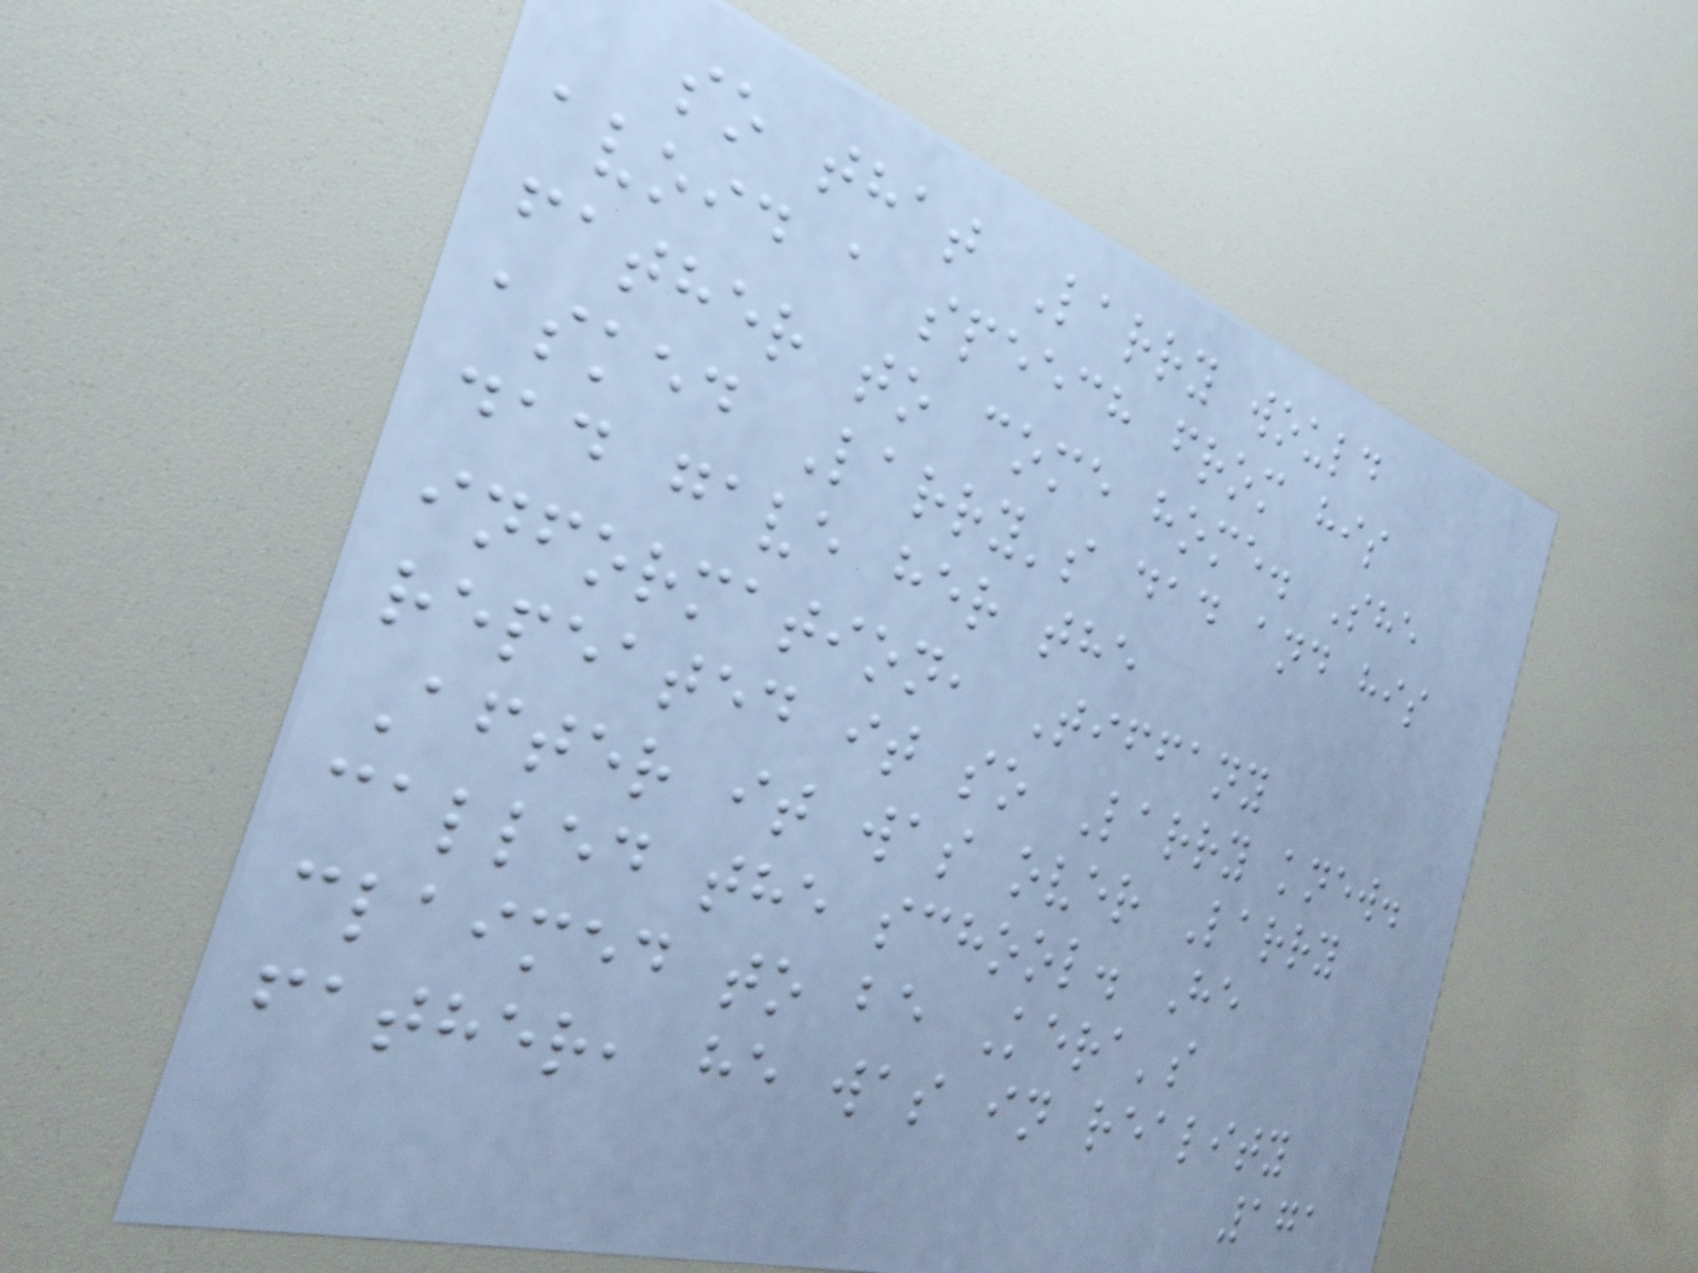so that Larry would
avoid a speech from his
father to come home. She
asked Larry's dad and his
dad gave her the
information, Tiffany
repeated it so Larry knew.
After it was over Larry
called the school. He
claimed to be Kera's
father, he was in reality
171
